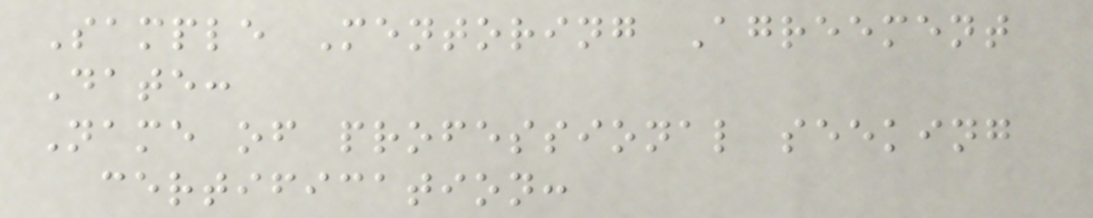Sample Mentoring Agreement
Date:
Name of professional seeking
certification:
